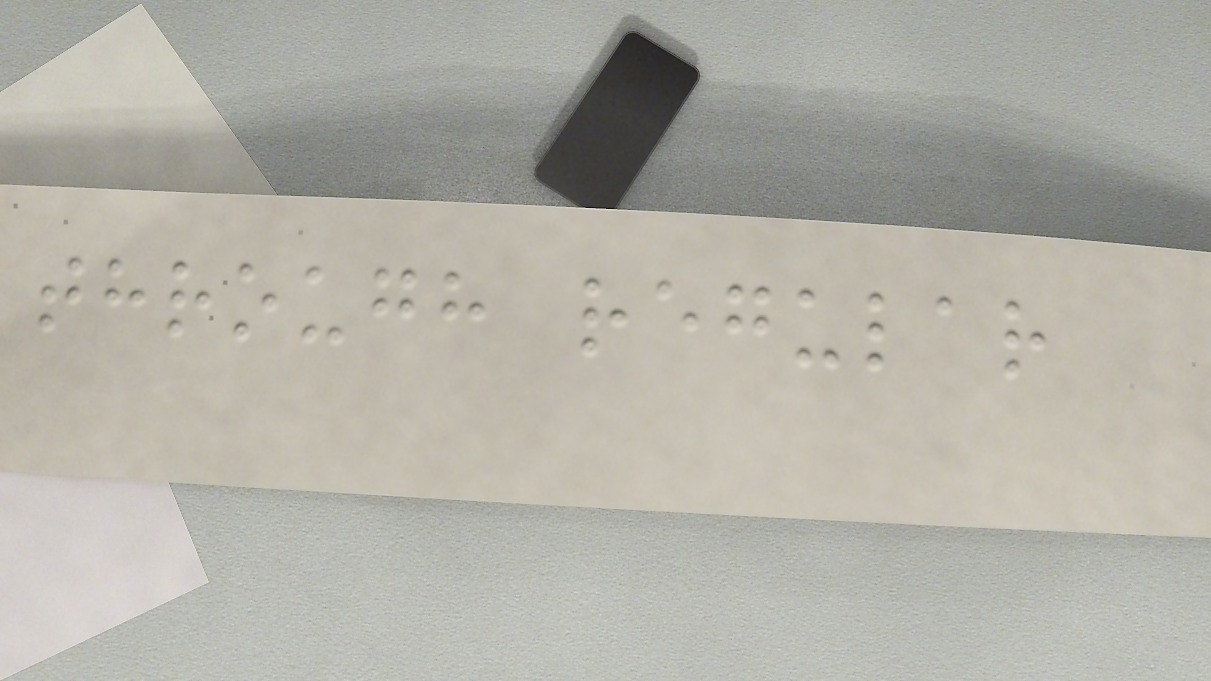through regular
